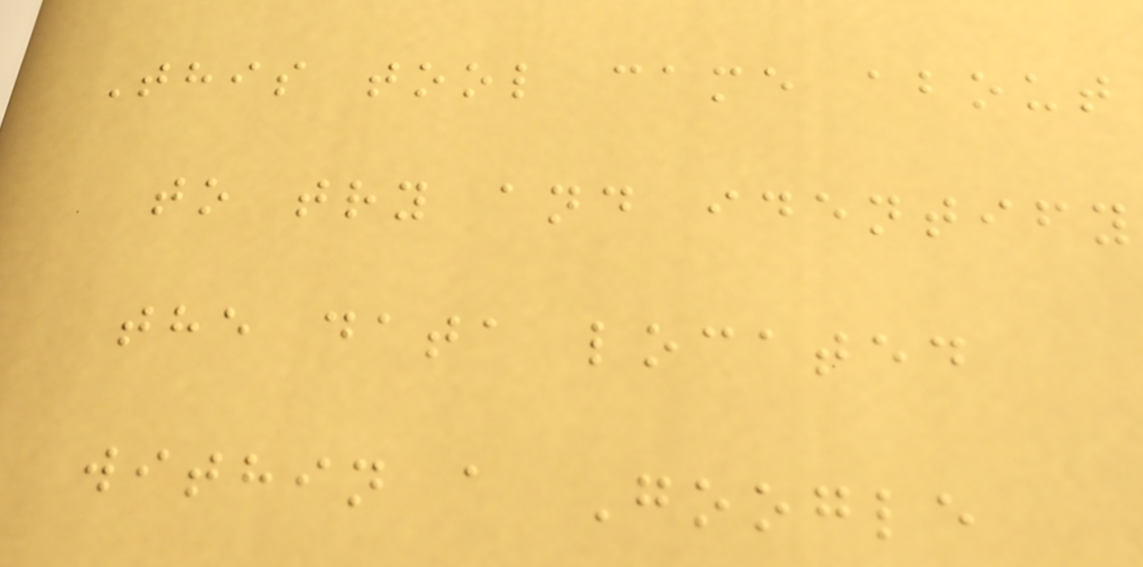This tool came about
to try and identify
the data located
within a Google
